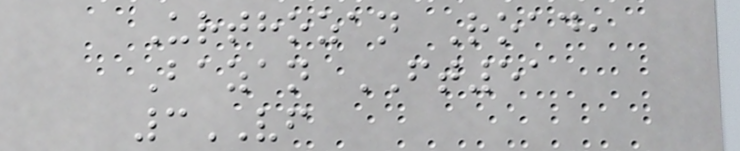Urthozan Road,
Bazan FT51
3VF
